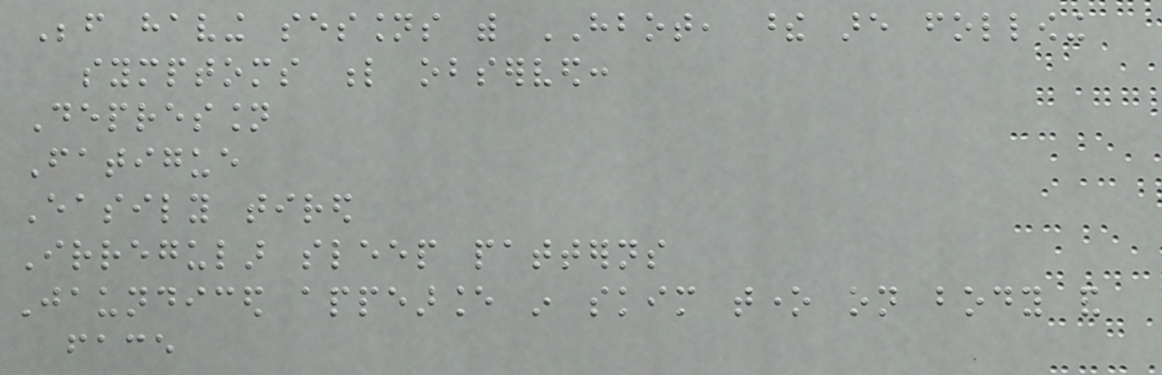Before having sessions with HBOT, these are following
symptoms l observed:
Depression
Fatigue
Easily tired
Irregular sleep patterns
Jaundiced appearance in skim tone on body and
face
